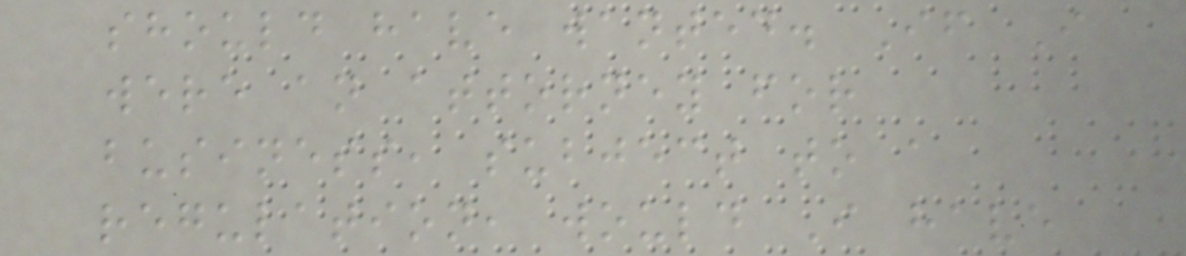should have wanted. If I
were an attorney for
business, subject to a
regulation, would I have
